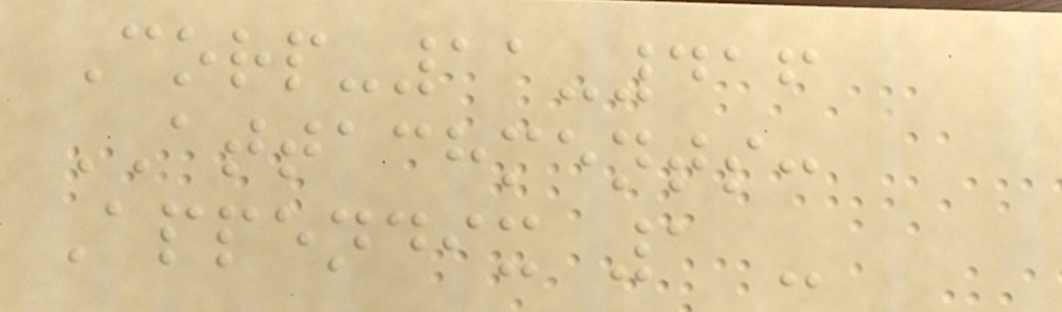Corp-11-416
ATTACHMENTS:
Appendix 1 -
